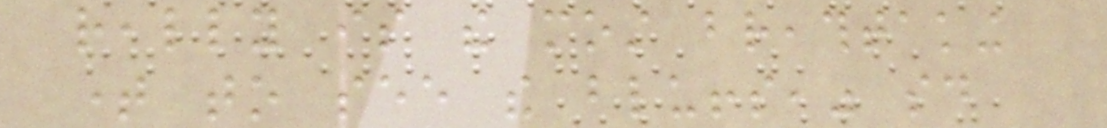really is the most breathtaking
time to see the bluffs," said
